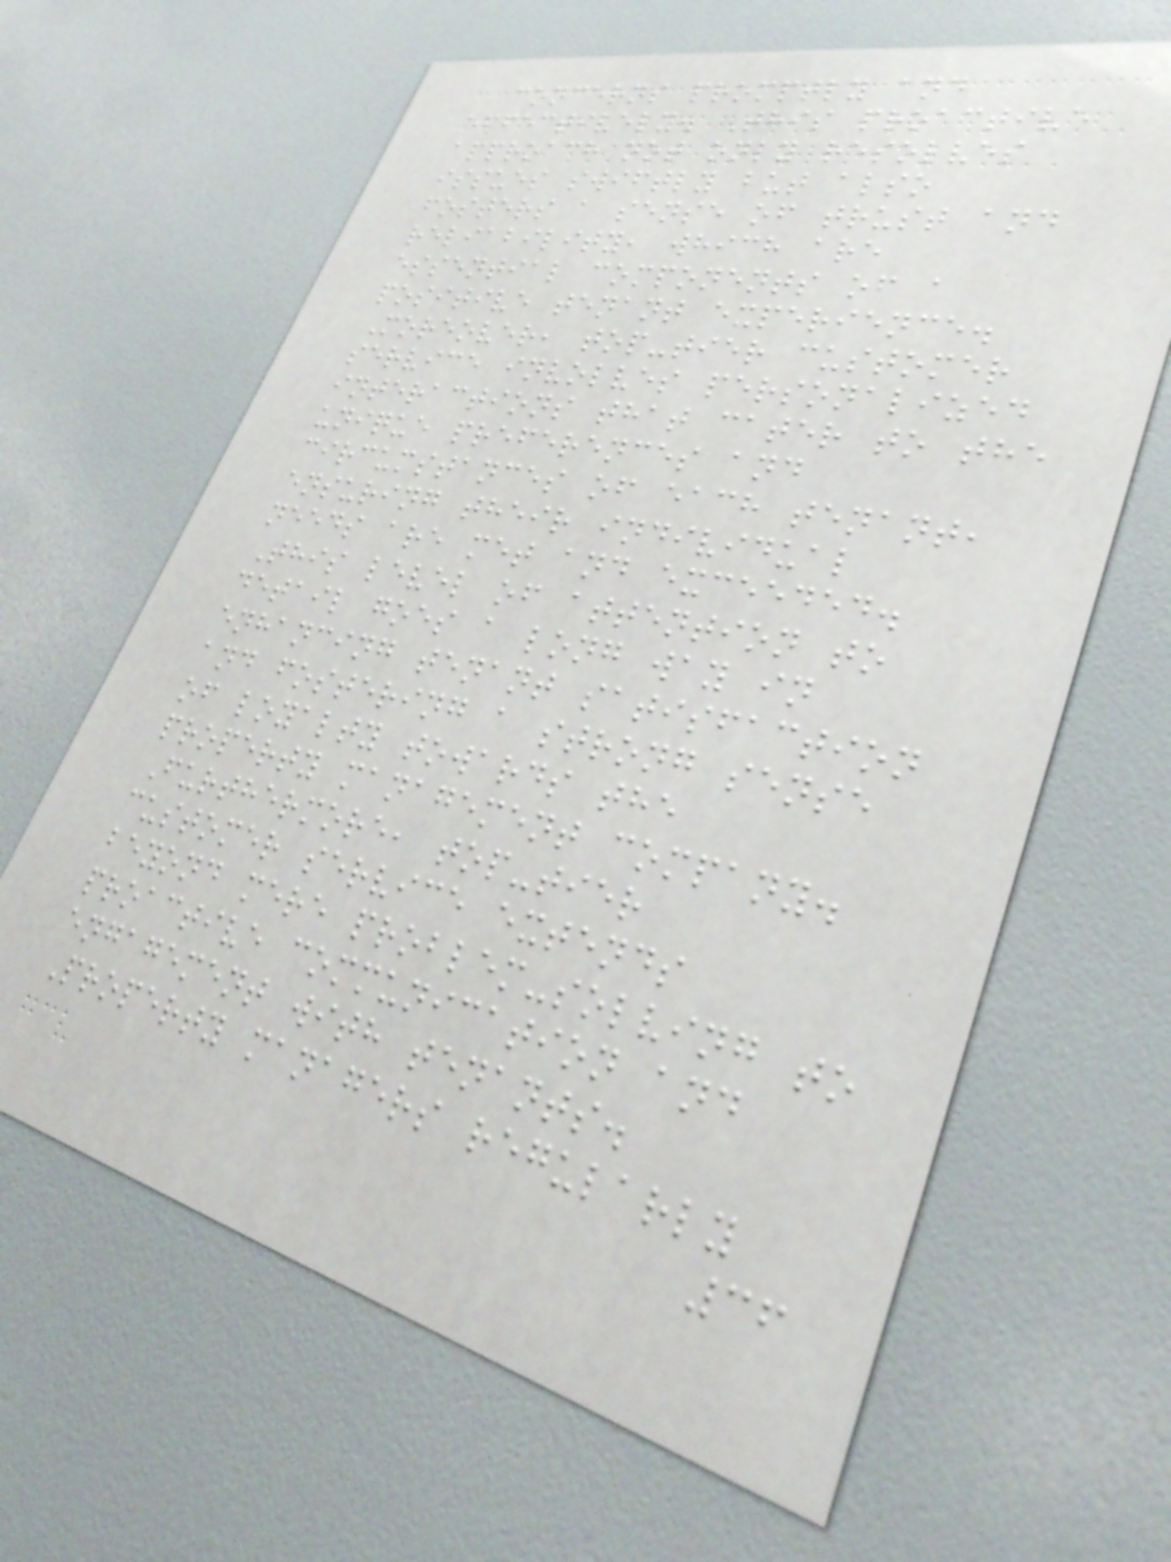concerns promptly and
effectively. This proactive
approach not only resolves
issues swiftly but also
fosters a sense of trust and
reliability, which are
essential components of a
positive tenant experience.
Moreover, top-tier customer
service involves personalized
interactions that cater to the
unique preferences and
circumstances of each tenant,
ensuring their individual
needs are met and exceeded.
This level of attention to
detail goes a long way in
enhancing tenant satisfaction
and fostering a strong sense
of loyalty towards the
property management company.
Furthermore, top-tier
customer service extends
beyond mere problem-solving to
proactive communication and
engagement with tenants.
Property managers regularly
36
